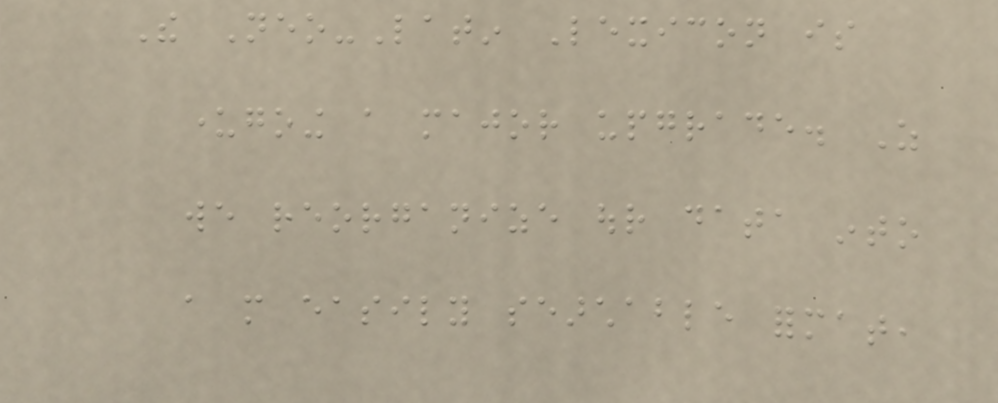The Neo-Latin Lexicon is
undergoing a major upgrade. As
we reorganize our data into
a more easily searchable format,
